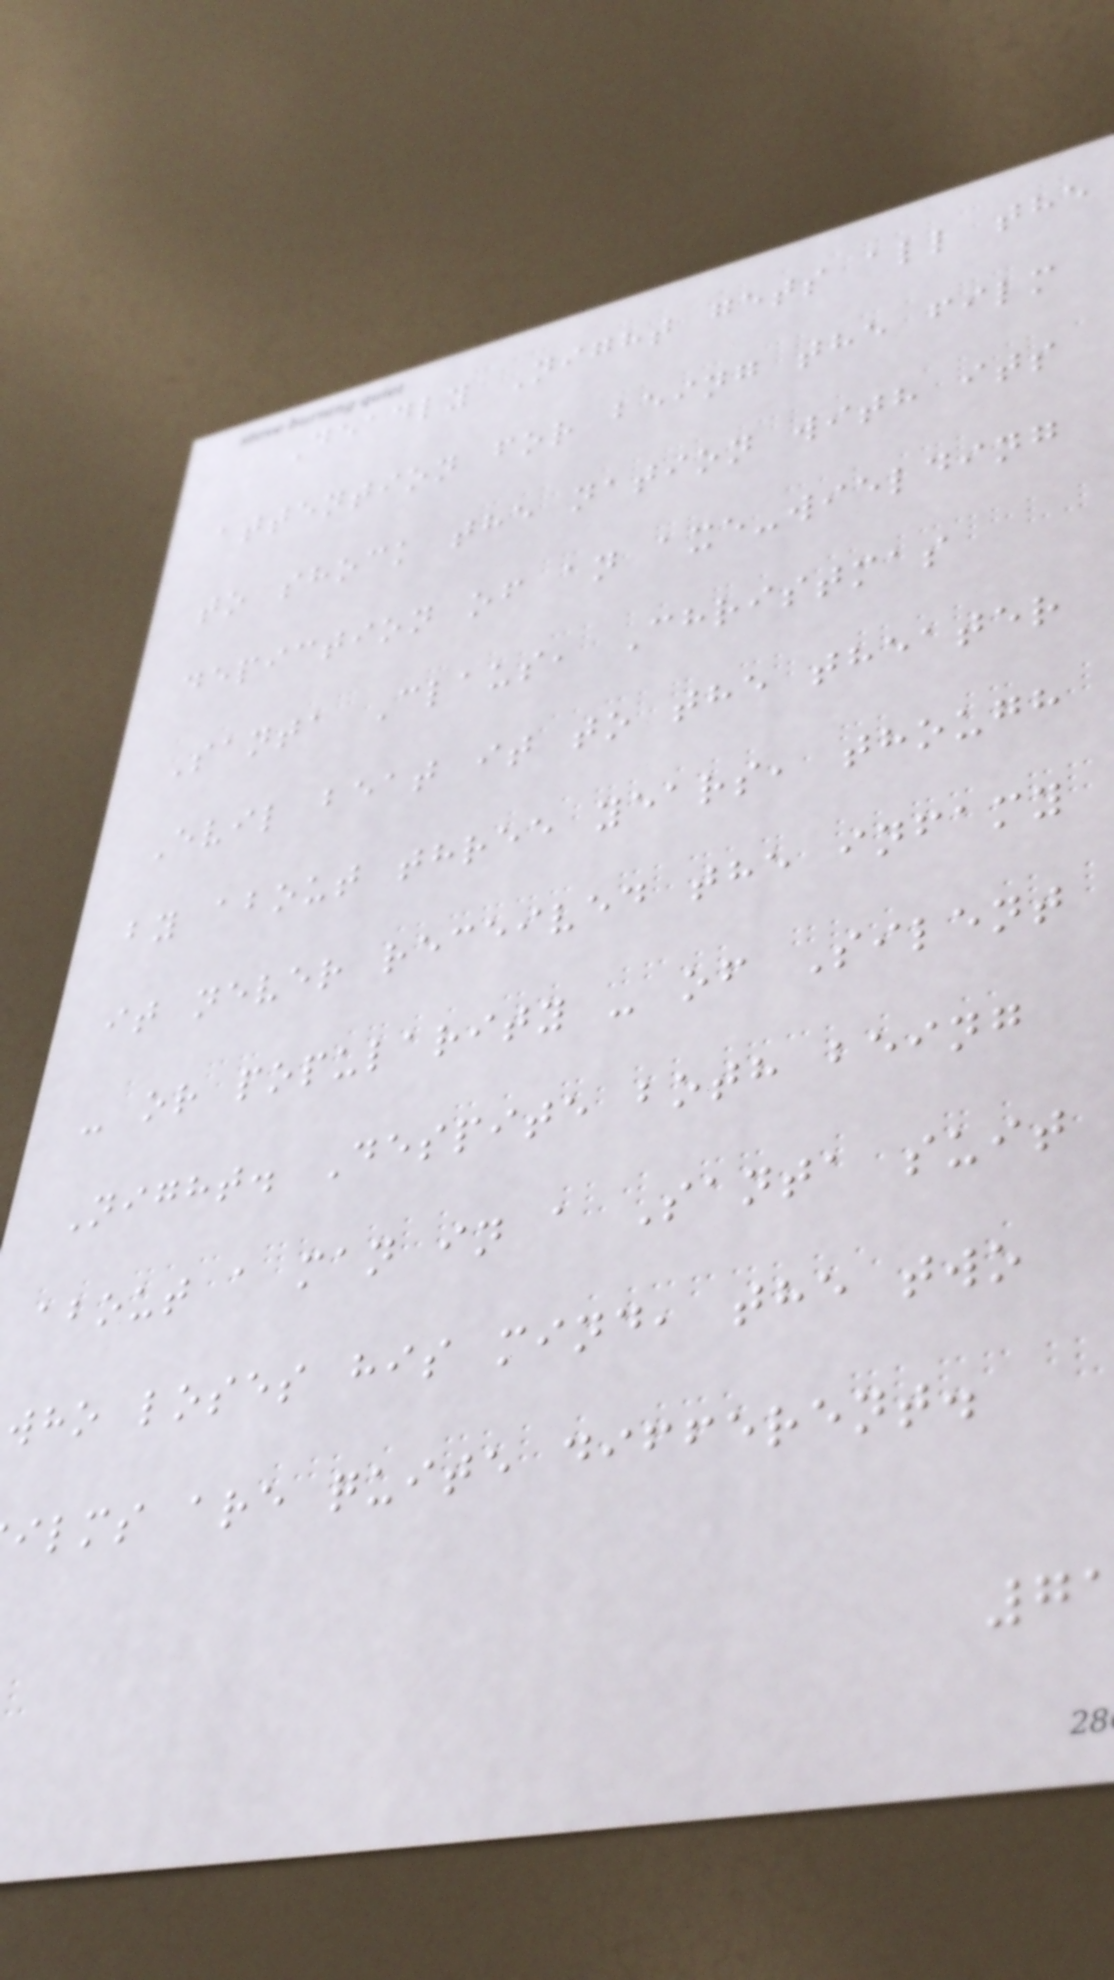Deadly Night gets all the
attention for being the film
to shock the nation with its
depiction of an axe-wielding
Santa Claus, Christmas
Evil beat it to the theater
by about three years, though
it never received the infamy
- or popularity - of Silent
Night. Despite both being
about a man in a Santa suit
who loses his mind, the two
ilms are quite different.
